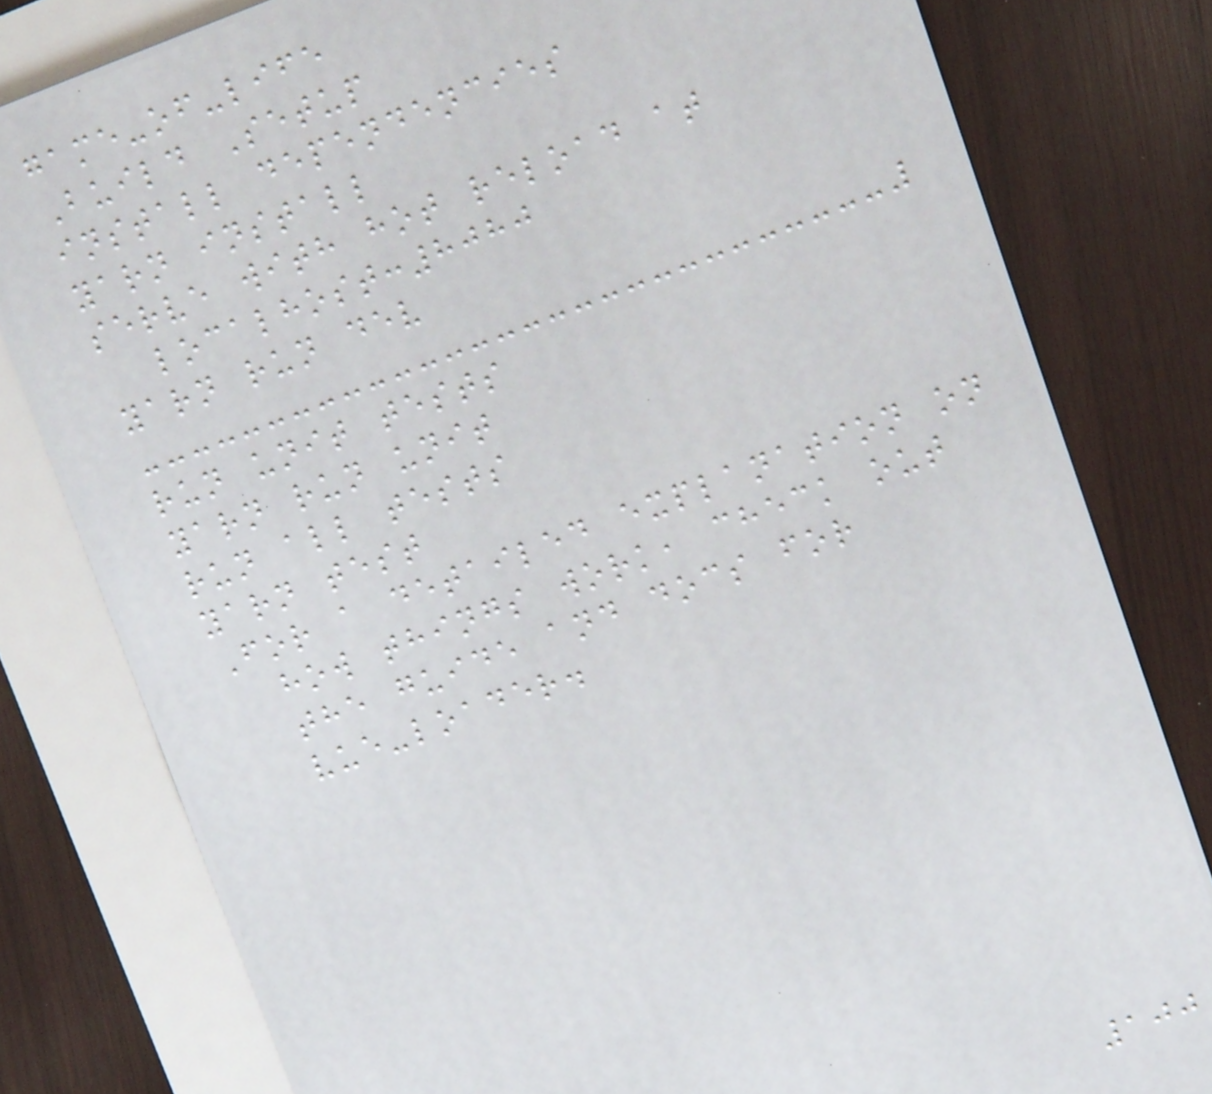game-of-life
Build Setup
install dependencies
yarn install
serve with hot reload at
localhost:8080
yarn run dev
run unit tests
yarn run unit
run all tests
yarn test
For a detailed explanation on
how things work, check out
the guide and docs for
vue-loader.
100
